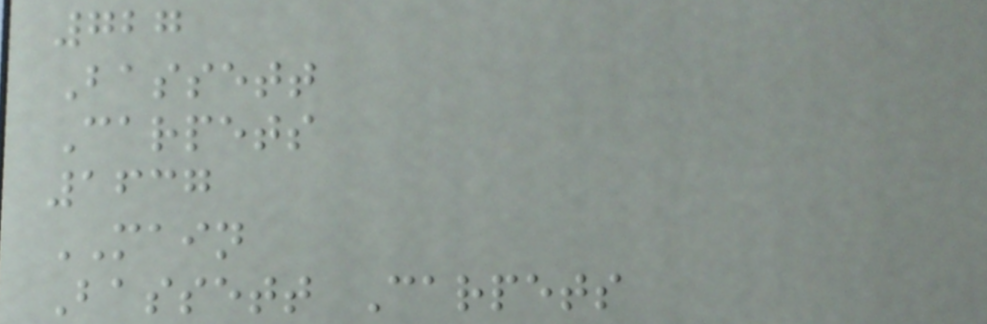727
Bassett
Carpets
1637
MAIN
Bassett Carpets
